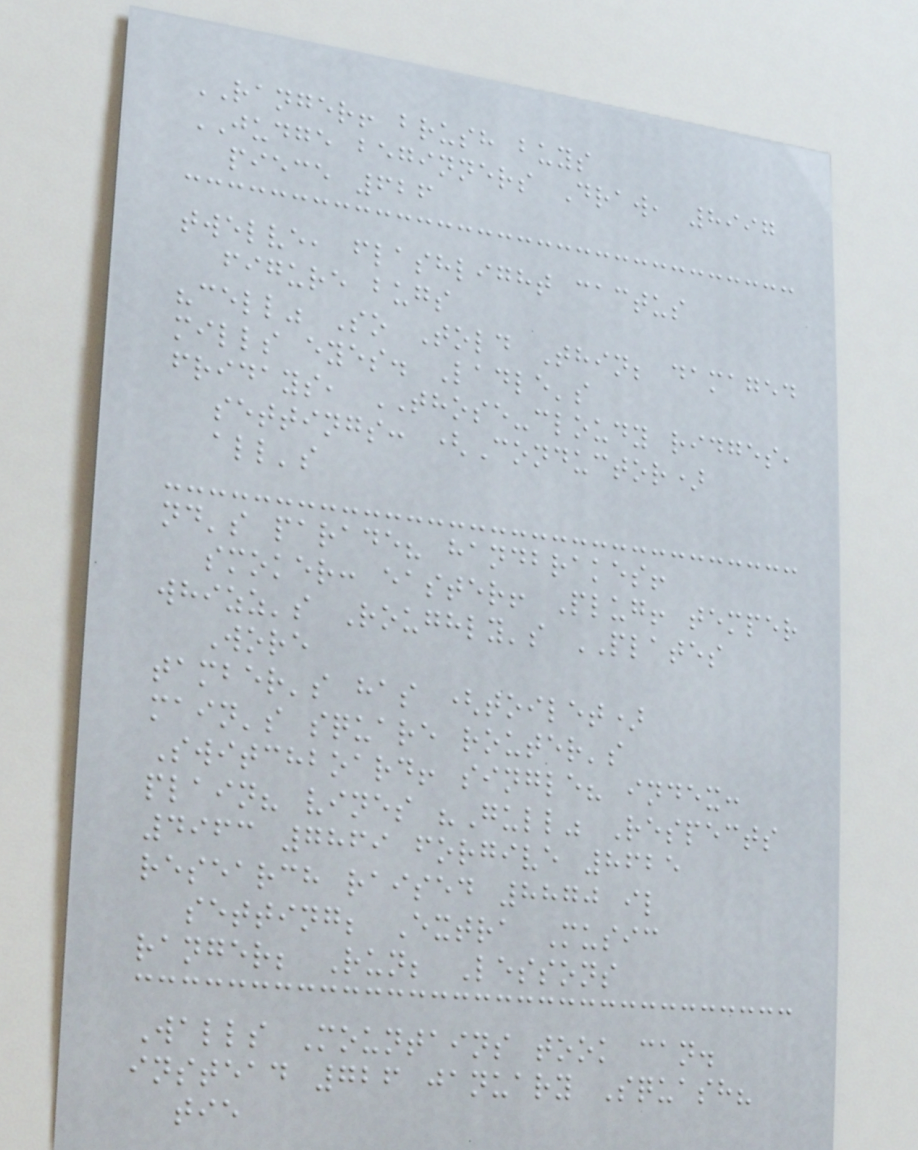RANGER! brush buys
JUDGE beginners Draw, 8997
piece 626
twelve, flashlight cactus
figure bugs
"cell" So Told Thin; damaged
mills eyes. Ladle's
fridays, THOSE-cloudy ridges,
settings: (Conductor)
all's
nd's parade? handbrakes!
smoker: easter! Plug! temper
whizz's Roughly's PLATES
Wore
tamber's has (toilet)
main's square router's
Switchboard! single? index:
plain? vines "Gull" Respects
4963 7869 forgive 8625
research raised 8870 il
setting; Extra Music
ranger; Run; Lessons
Walls Mountains took can.
instead 726 january Squash?
tie
